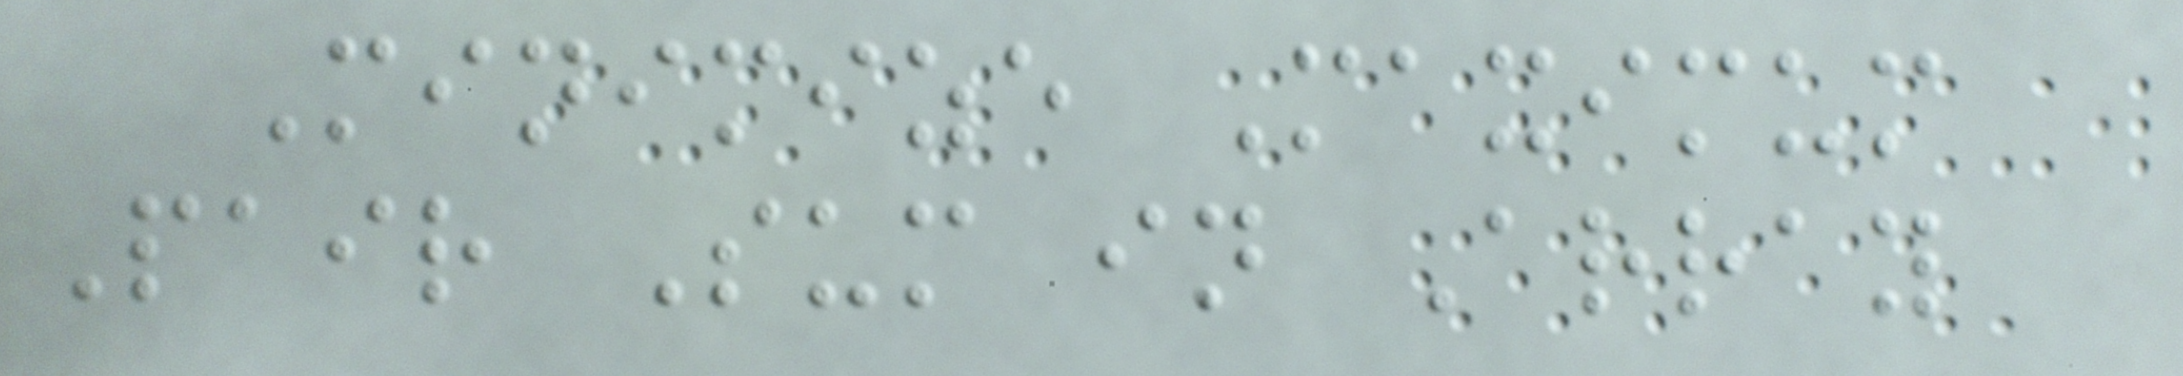Minimize Maximum
Pair Sum in Array
